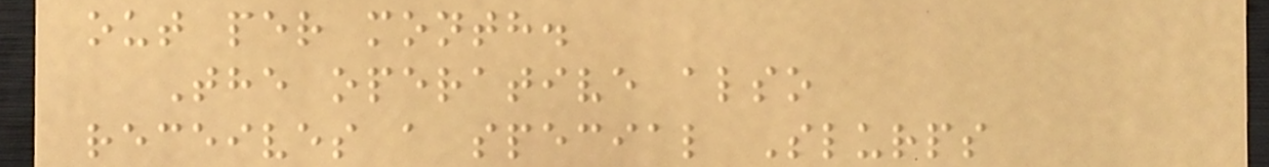out per month.
The operative also
receives a special Slurps
